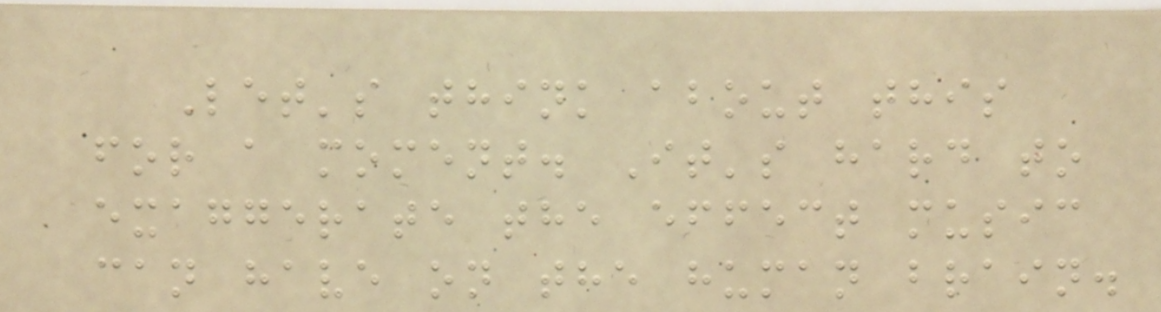Let's think about this
for a moment. It's hard to
exaggerate the effect music
can have on the human brain.
